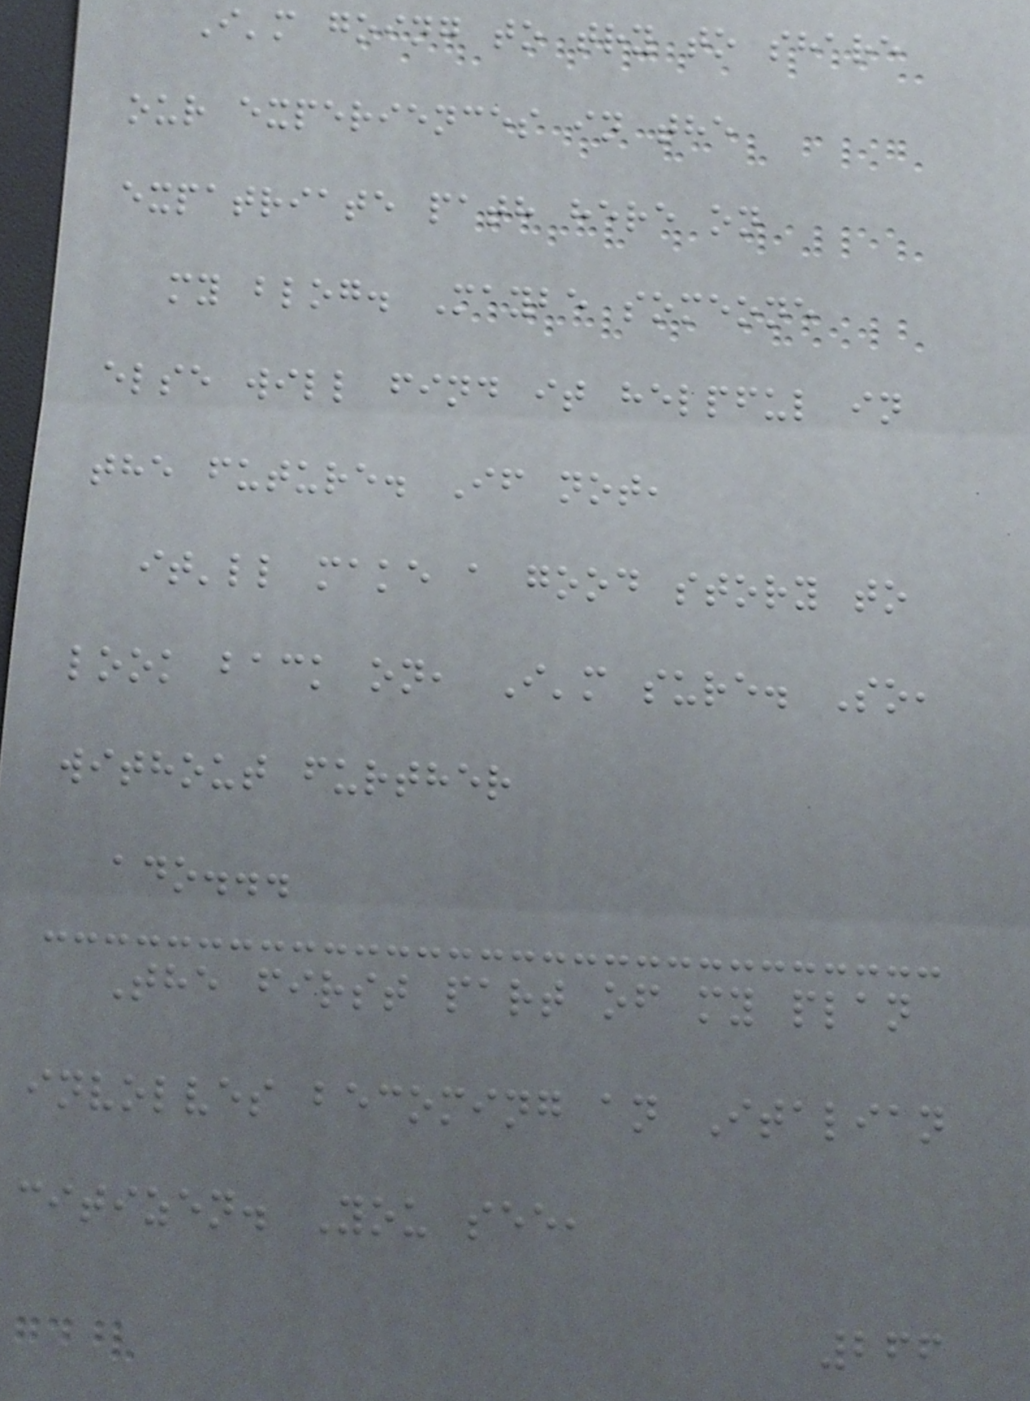I'm going to try to share
our experiences in the
expatriate path here on
my blog. Maybe someone
else will find it helpful in
the future. If not,
it'll make a good story to
look back on, I'm sure. So,
without further
ado...
The first part of my plan
involves becoming an Italian
citizen. You see,
266
